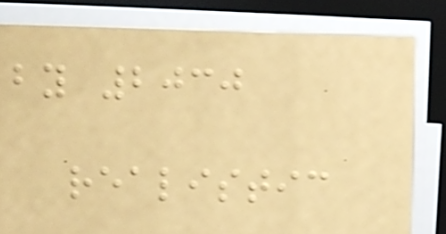by 2030
realistic
